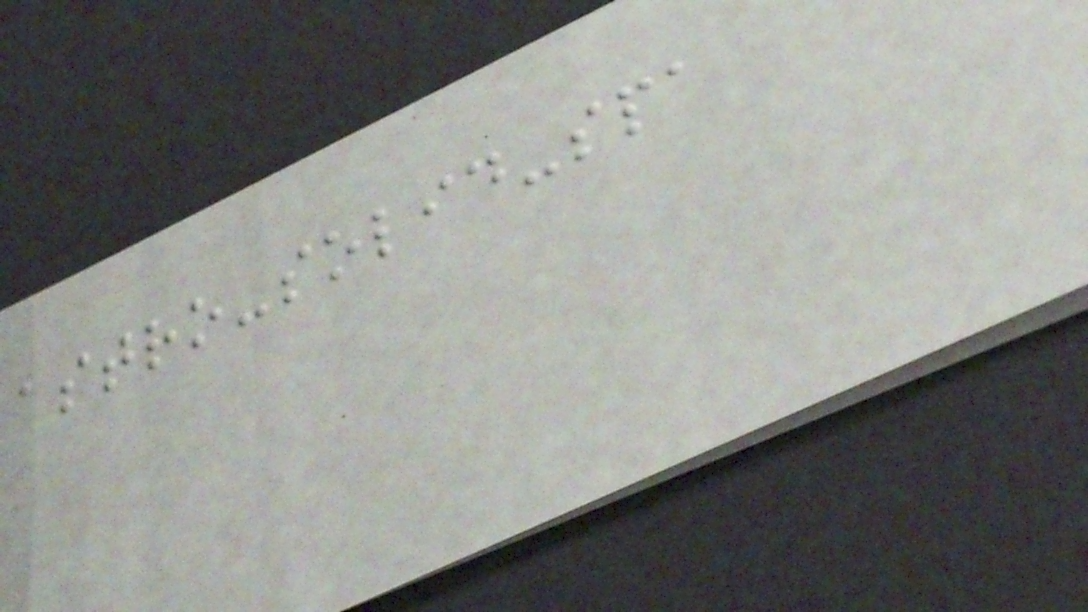astro-solid-spa
